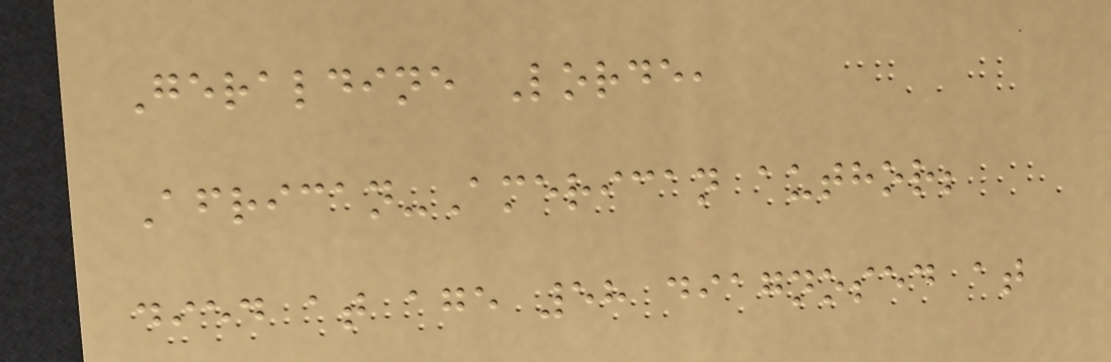Geraldine Lorde,
African-American author;
died at age 58 diagnosed at
